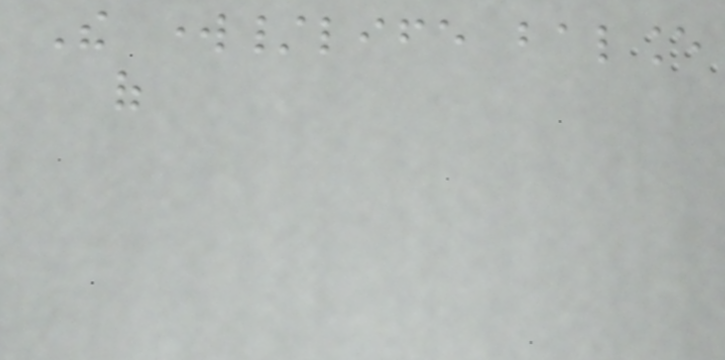The work/life balance
of
